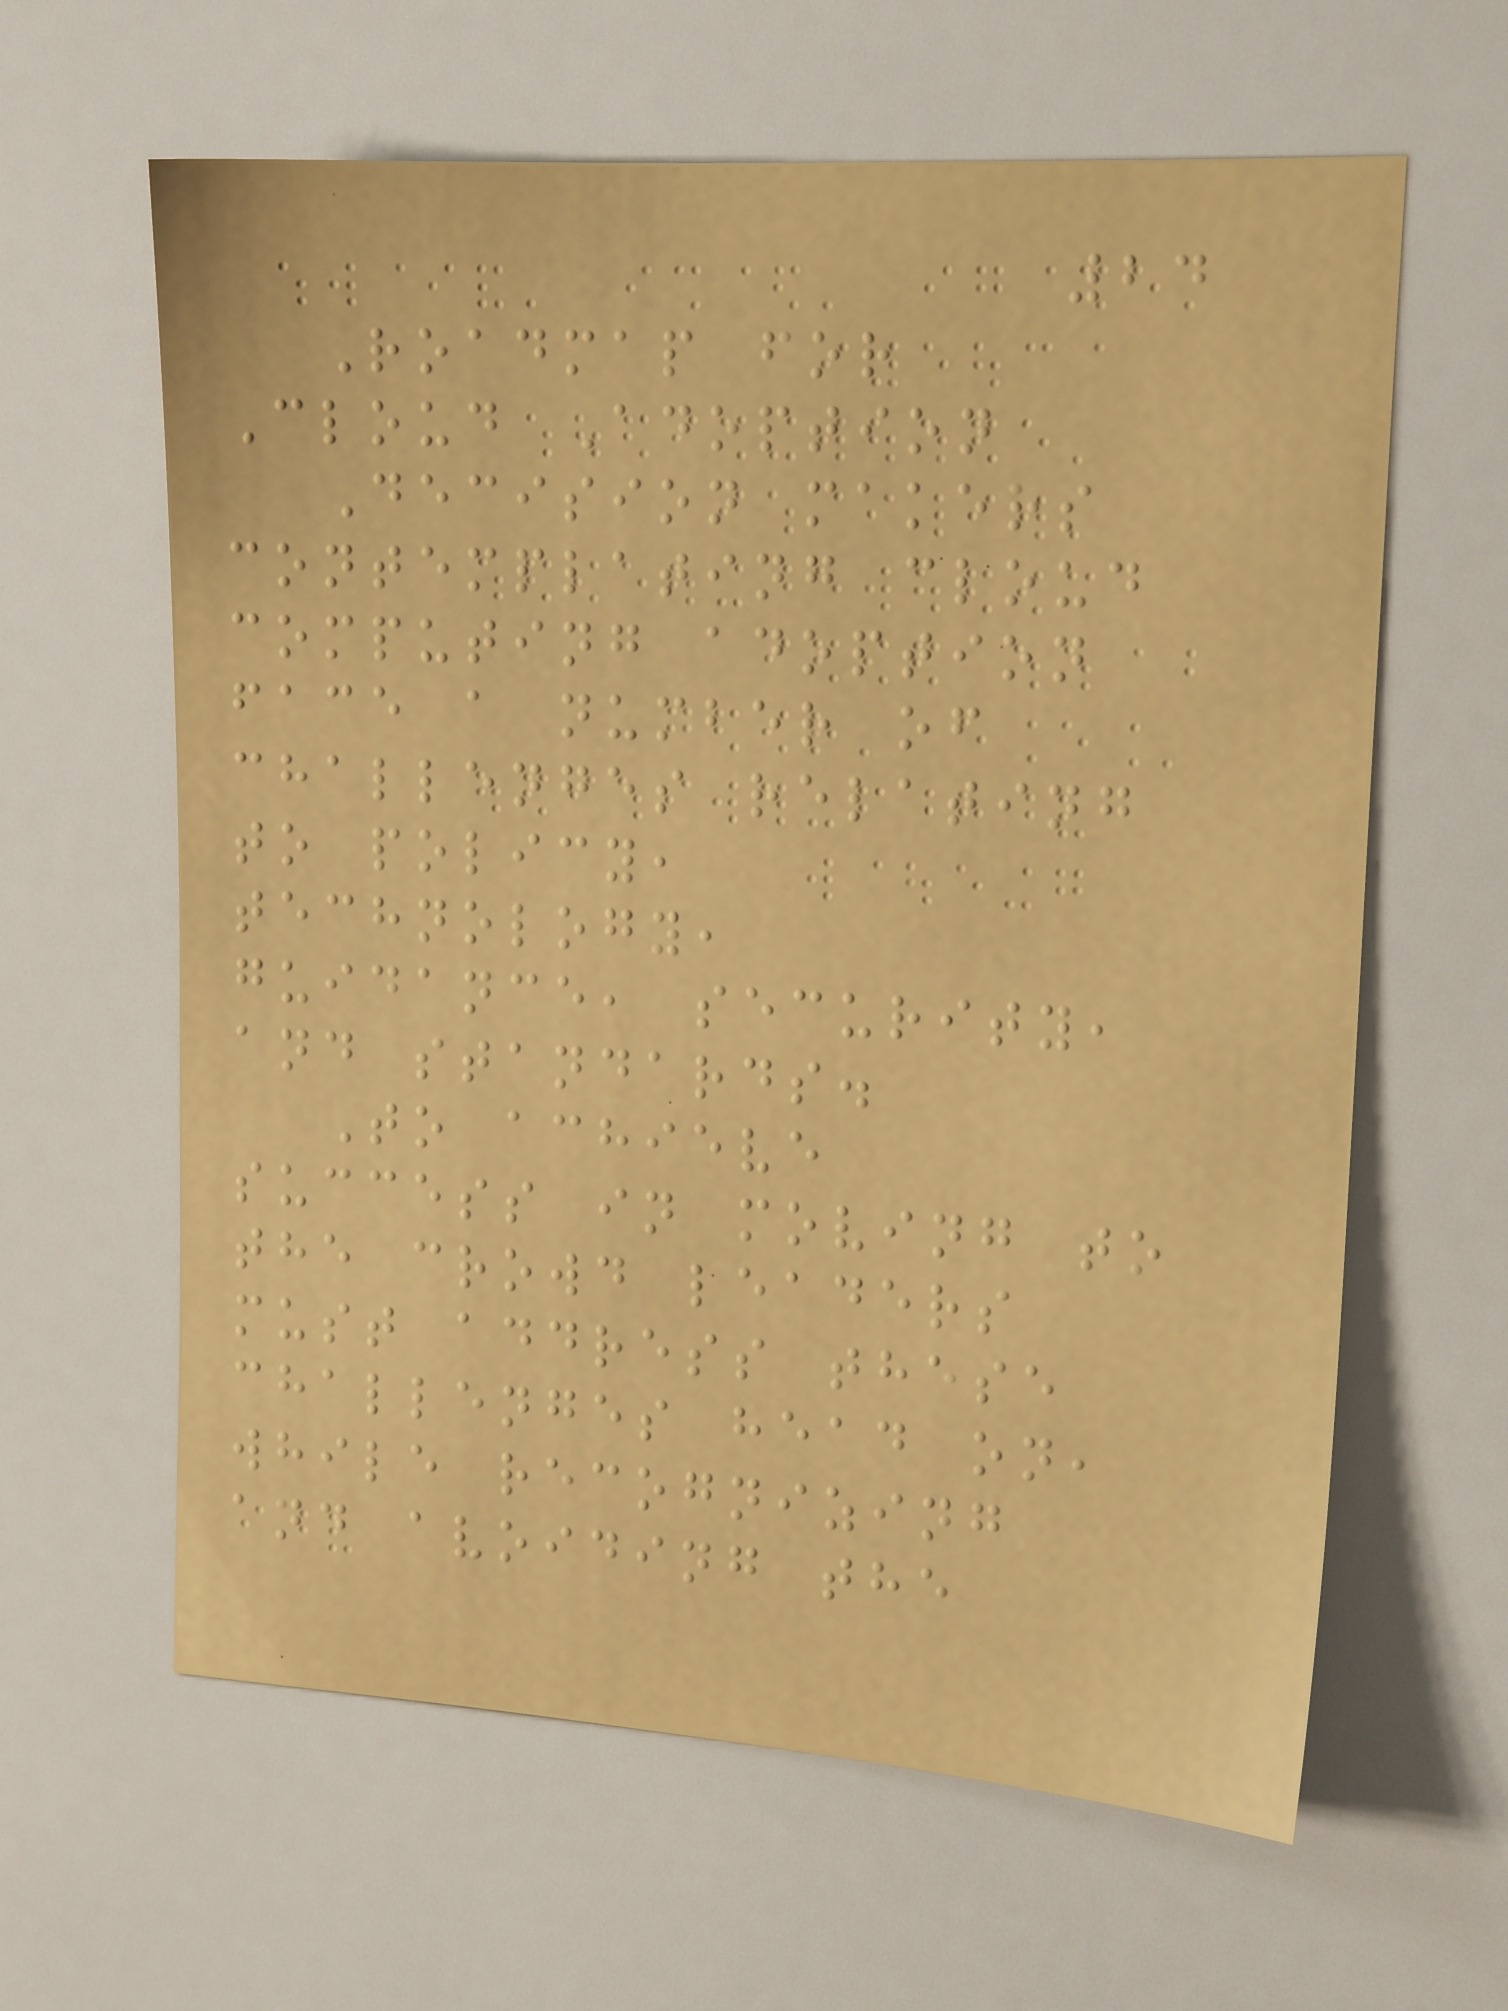24
Roadmap for
Cloud Adoption
Decision makers
contemplating cloud
computing adoption
face a number of
challenges relating
to policy,
technology,
guidance, security,
and standards.
To achieve
success in moving to
the crowd leaders
must address these
challenges head on,
while recognizing
and avoiding the
